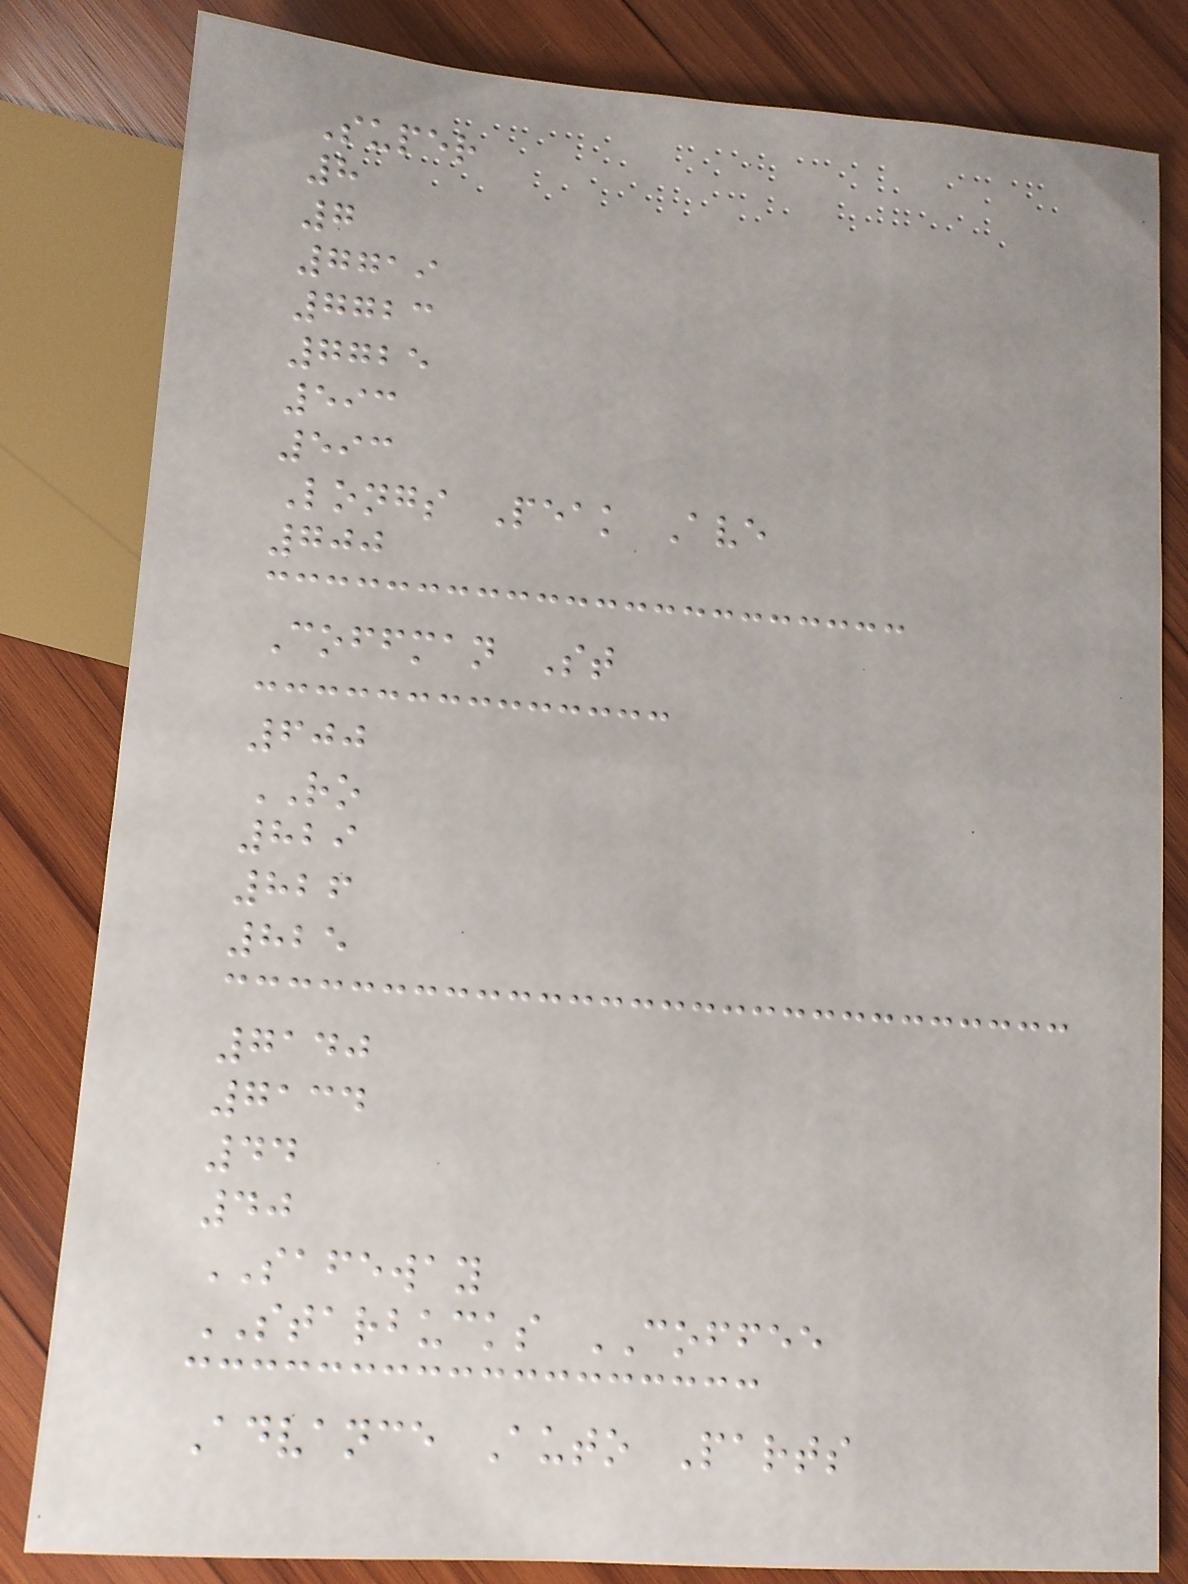Super
8
7
7719
7723
7725
593
593
Longs Peak Ave
700
Coffman St
600
RO
829
826
825
7140
7134
44
40
SAFEWAY
STARBUCKS COFFEE
Advance Auto Parts
